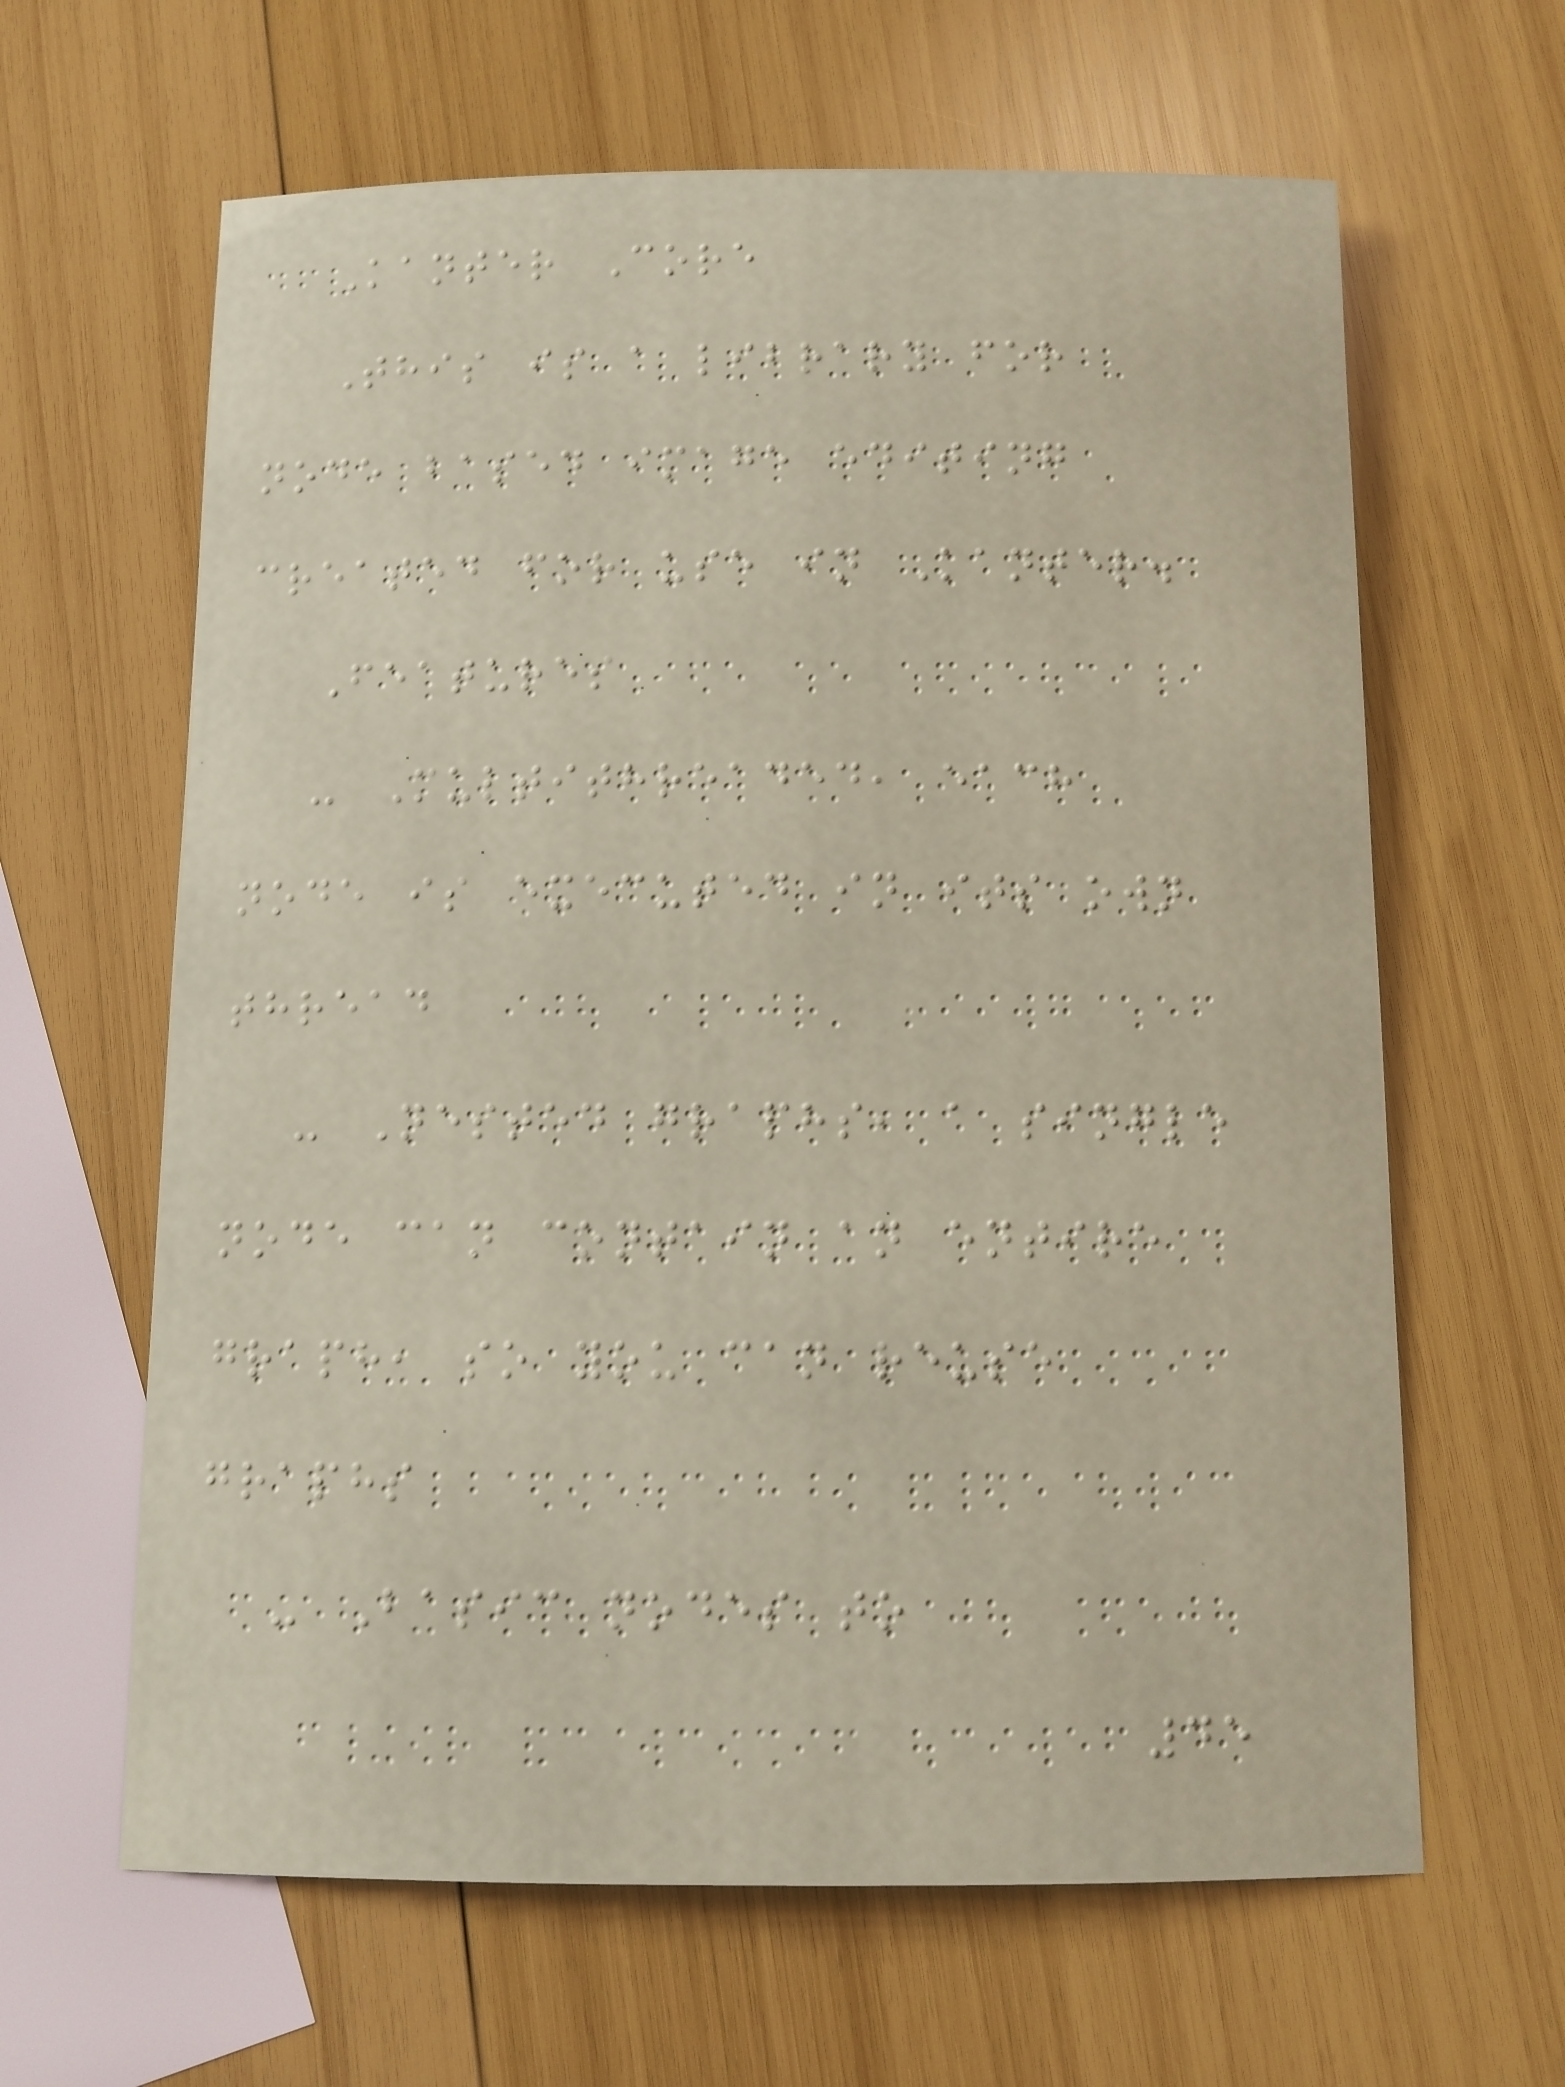Kanter Core
This is a library for
node based image editing
created for use in Kanter.
Features
- Multithreaded, each
node is executed in its own
thread
- Nested graphs, a single
node can contain an entire
graph, so you can reuse
graphs
- Basic nodes to
45
